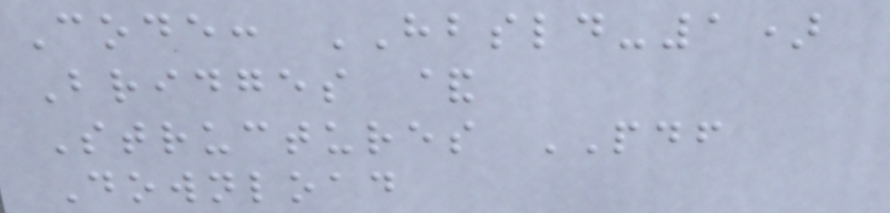Code: HBSLD-1)
Bridges &
Structures PDF
Download
